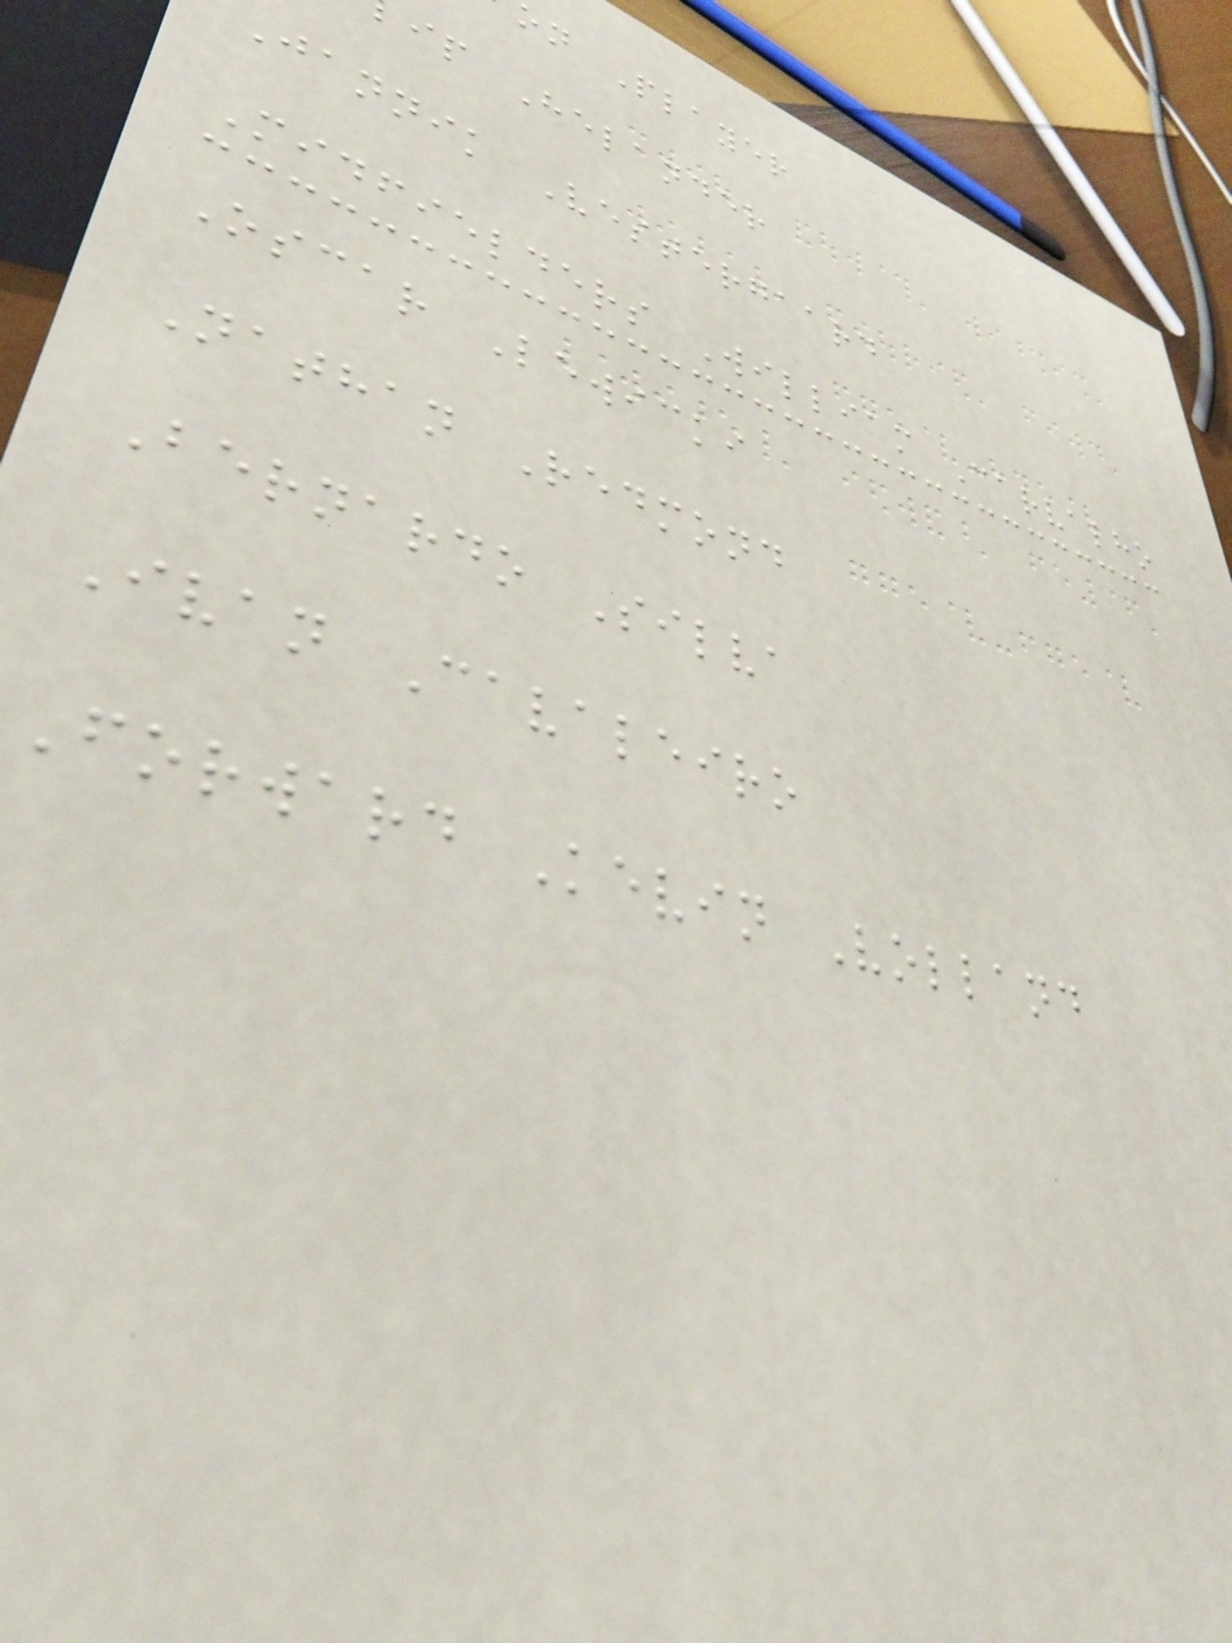on Player
ip Helander
Jannik Vestergaard
Midfielders William Carvalho
Oscar Lewicki
Nathan Redmond
Bernardo Silva
Ivan Cavaleiro
Forward Kevin Volland
